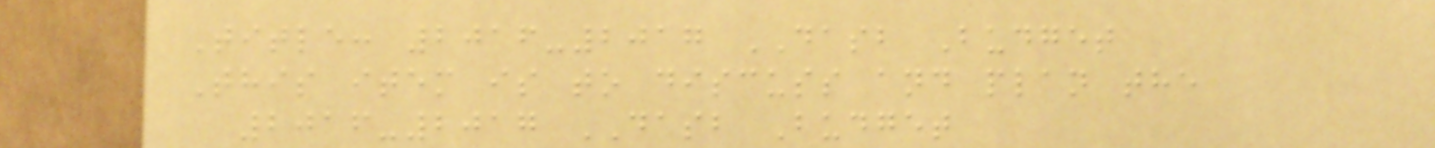Title: 2016-2017 DASB Budget
This item is to discuss and plan the
2016-2017 DASB Budget
